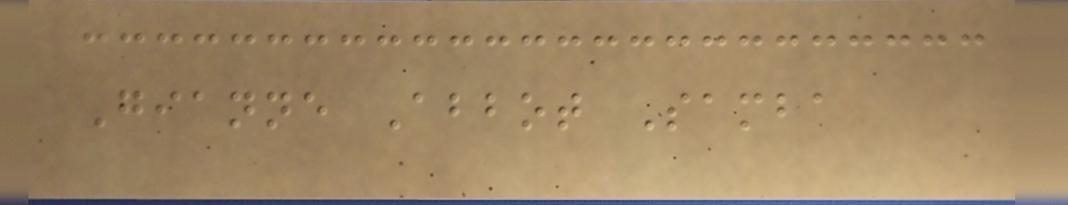Gianne Abbot Samba
